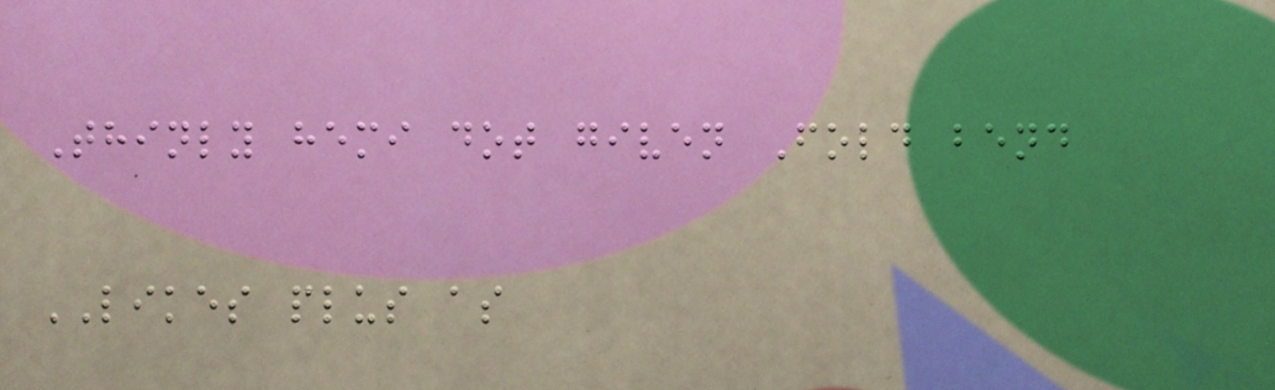Thinly hemi dot given Fold bend
LIKES plus as
